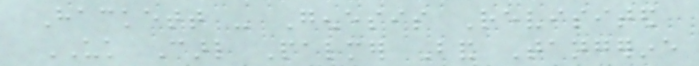Hackett - Genesis Revisited
UK Carl Palmer Band Tangerine
